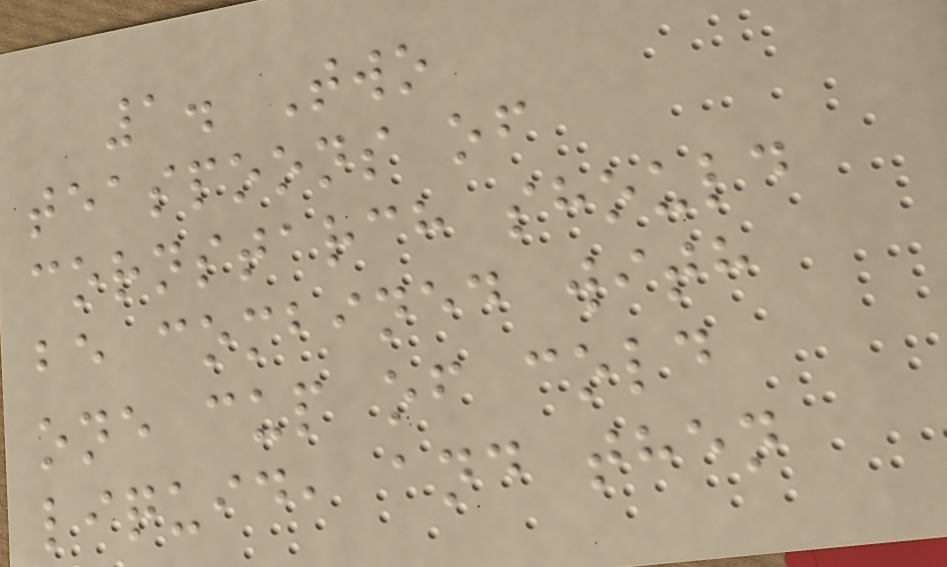1. Two
teaspoons of
cornstarch should
be combined with
one cup of cold
liquid, and then
